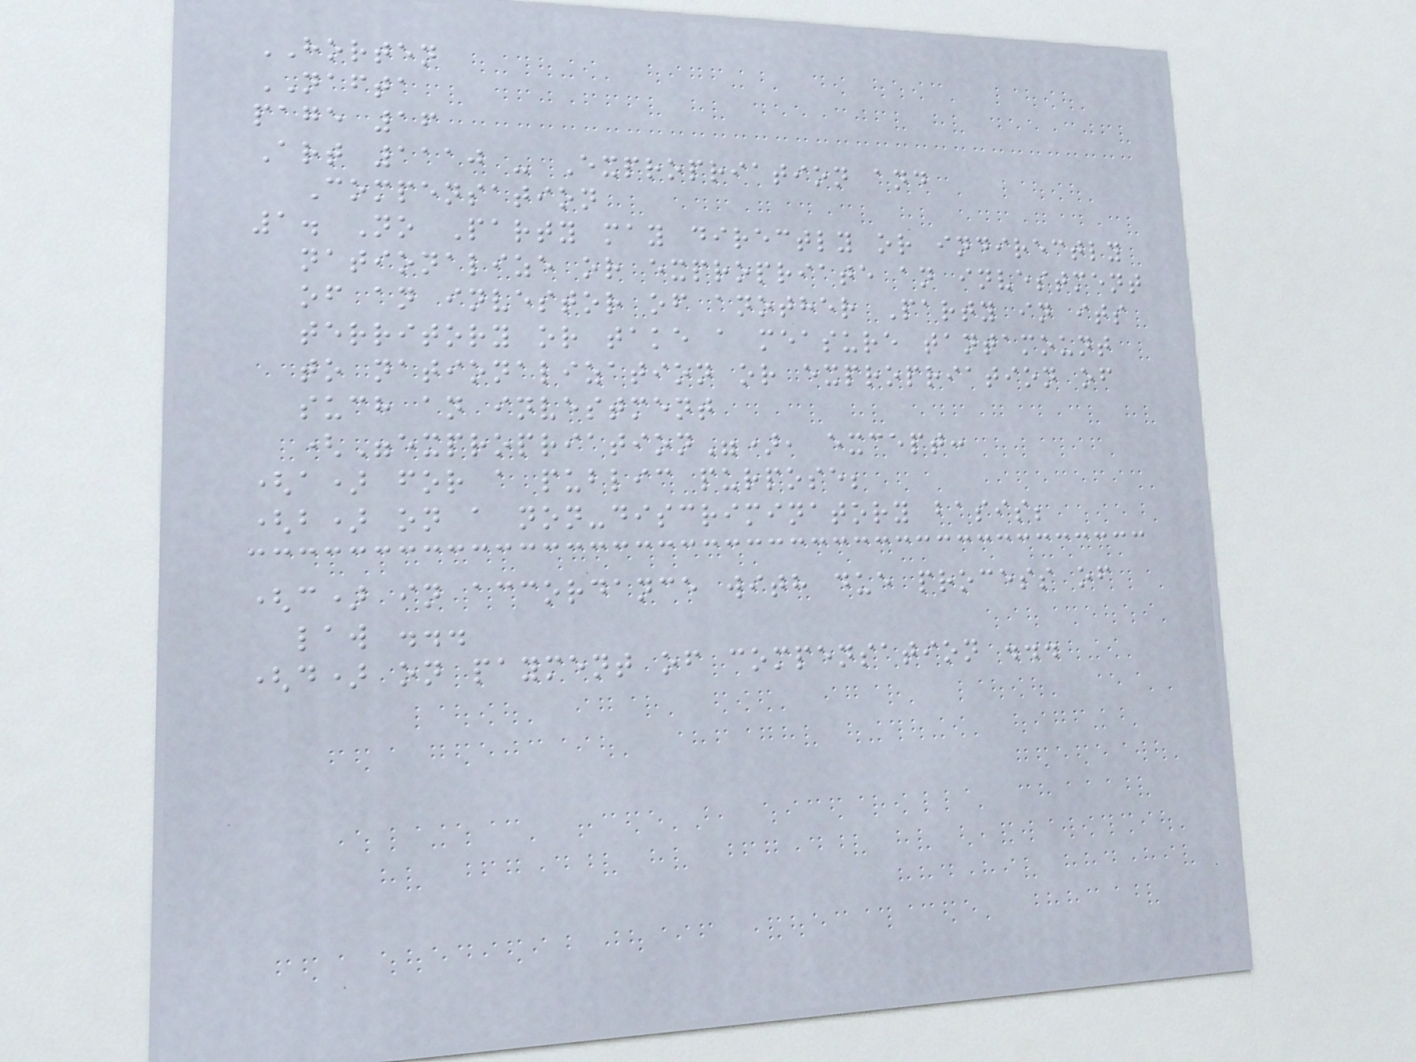HORTEN
NAFTA
page 16
Art 1110 - Expropriation and
Compensation
1. No Party may directly or indirectly
nationalize or expropriate an investment
of an investor of another Party in its
territory or take a measure tantamount
to nationalization or expropriation of
such an investment
("expropriation"), except:
(a) for a public purpose;
(b) on a non-discriminatory basis;
(c) in accordance with due process of
law ...
(d) on payment of compensation ...
